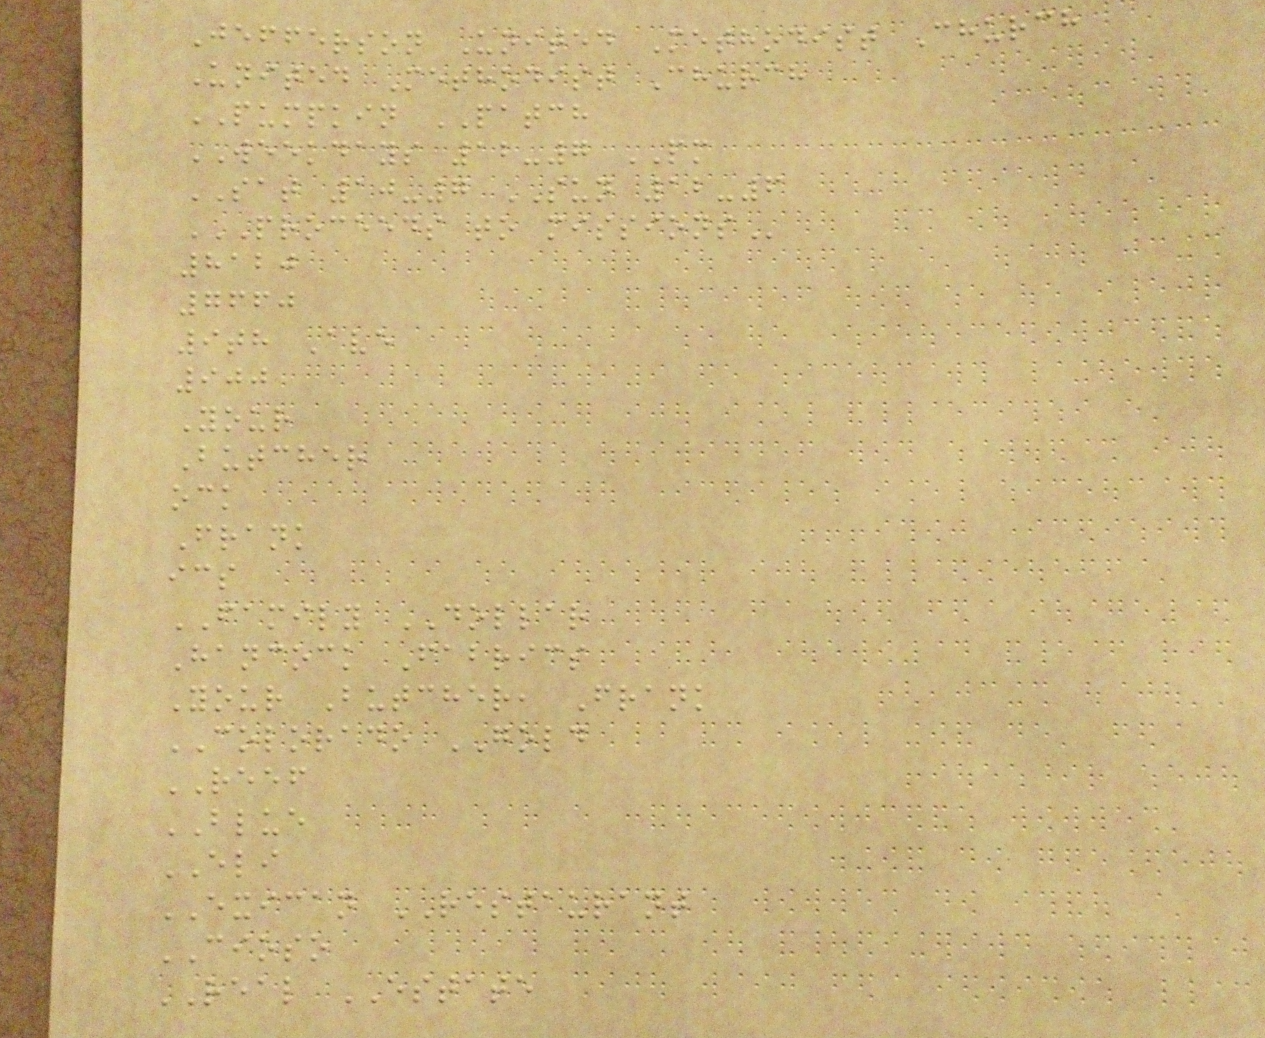Jefferson United Methodist Church
United Methodist Church
PUMPKIN PATCH
WEEKDAYS 12-7 PM
SAT 10-7 SUN 12-6
PROCEEDS TO MISSIONS
8120
7660
9th Ave
900
Your
Butcher
ock
Frank
ics
FAMILY DOLLAR
Hancock Fabrics
Your Butcher, Frank
COLORADO GOLD
REEF
BLUE
ELI
EXICAN RESTAURANT
CIOSO
REAL ESTATE
